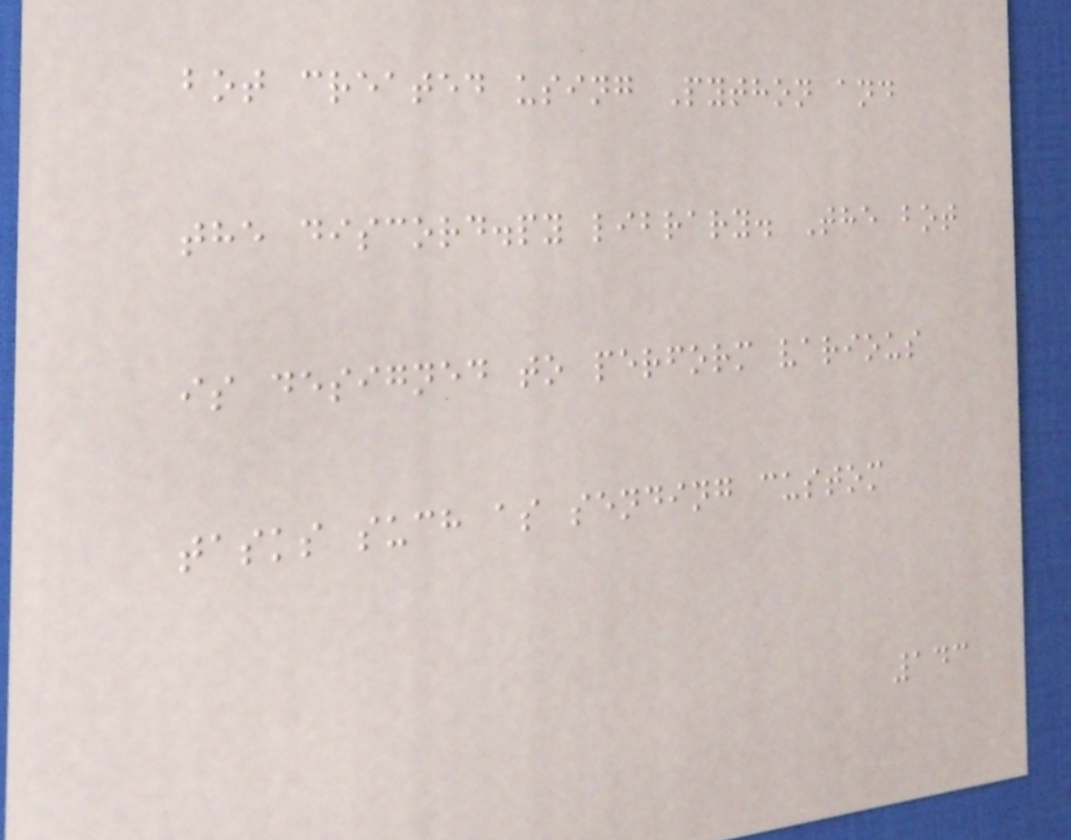bot created using Python and
the discord.py library. The bot
is designed to perform various
tasks such as sending custom
143
